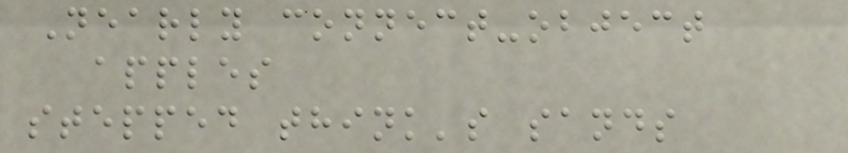Nearly connect-object
apples
stepped think's sands
